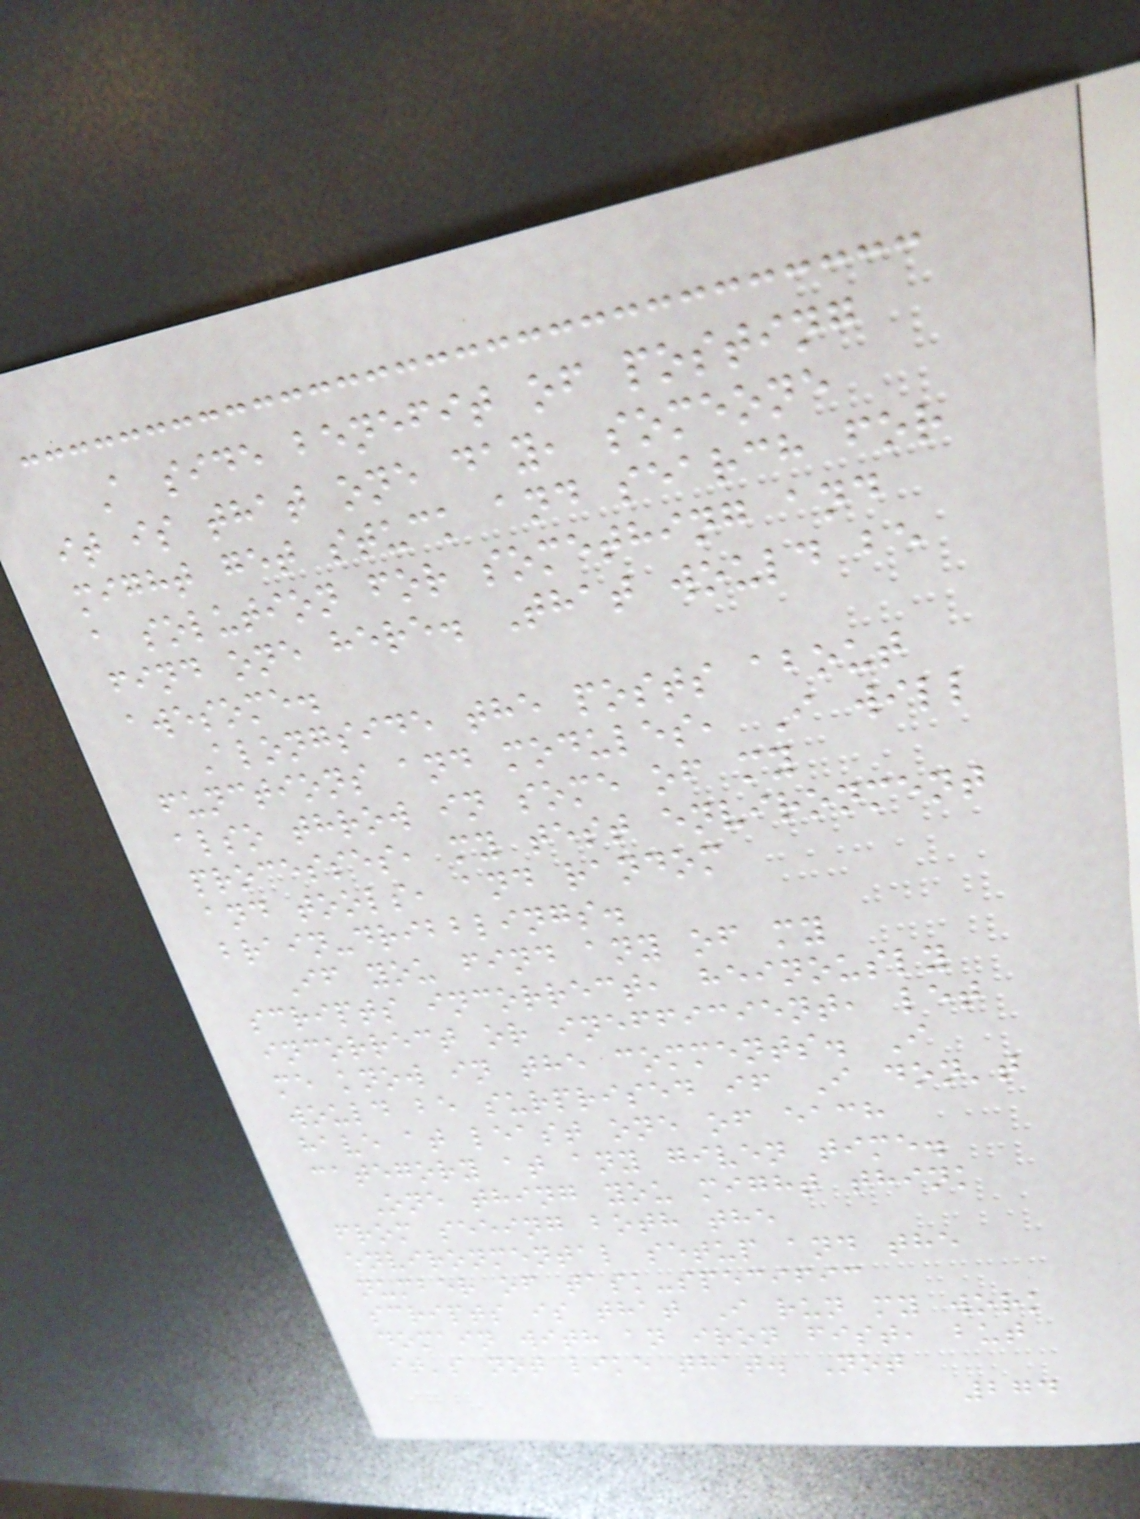A side benefit of posting
it is that one day, someone
might get stuck and search for
a solution for something and
find one here. That would be
awesome.
Alongside the posts about
functions and modules, I will
also throw in some of my
processes, my test environment
and tools, and random
brain-dribblings.
If you find any of my
scripts incorrect, heinously
incorrect or inefficient, let
me know in the comments. I
would be surprised if I don't
have at least one of each
category at any given time.
One thing you might think
from seeing both the
environmental setup and the
number of task-specific
scripts is that I run my work
domain with an iron fist, but
it's not like that. Not
274
